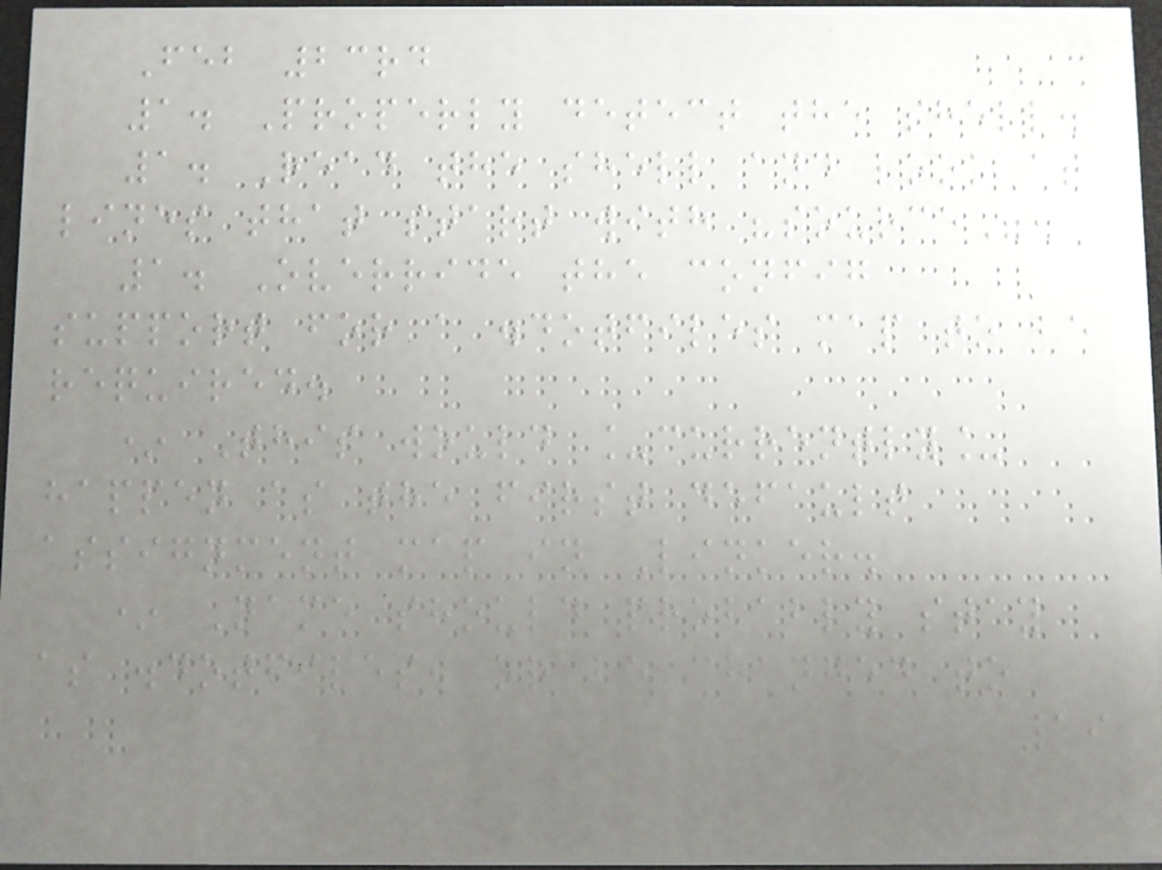Feb 23rd
1. Properly detect the shell.
1. Read the shell and look at
lines that start with "source".
1. Override the config
support for a .dotfiles map to be
required.
* This would _currently_
happen as the first default
assignment map in Linker.
* Name should probably stay
as .dotfiles, or be changed to
19
